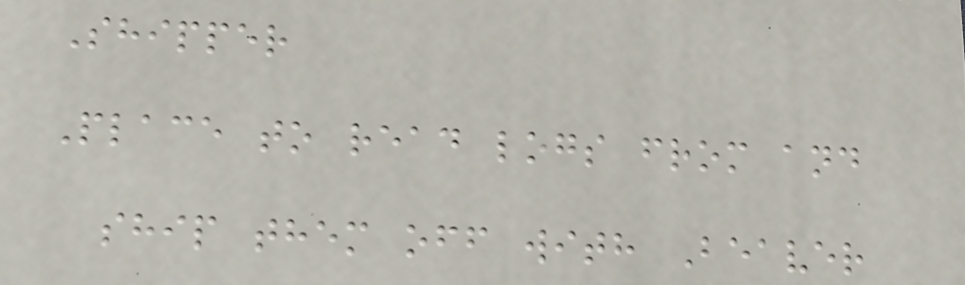Shipper
Place to read logs from and
ship them off with Beaver
